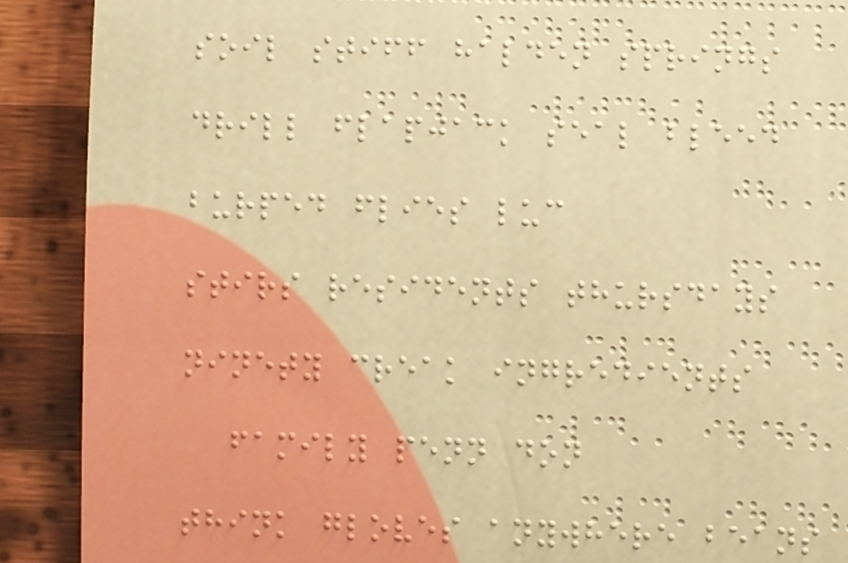soil stiff halden springs
drill flapjack seal bleed
burped flies luc
stirs residents thursdays
ninety creak ingredients
family penn don
think gloves anywhere beans
